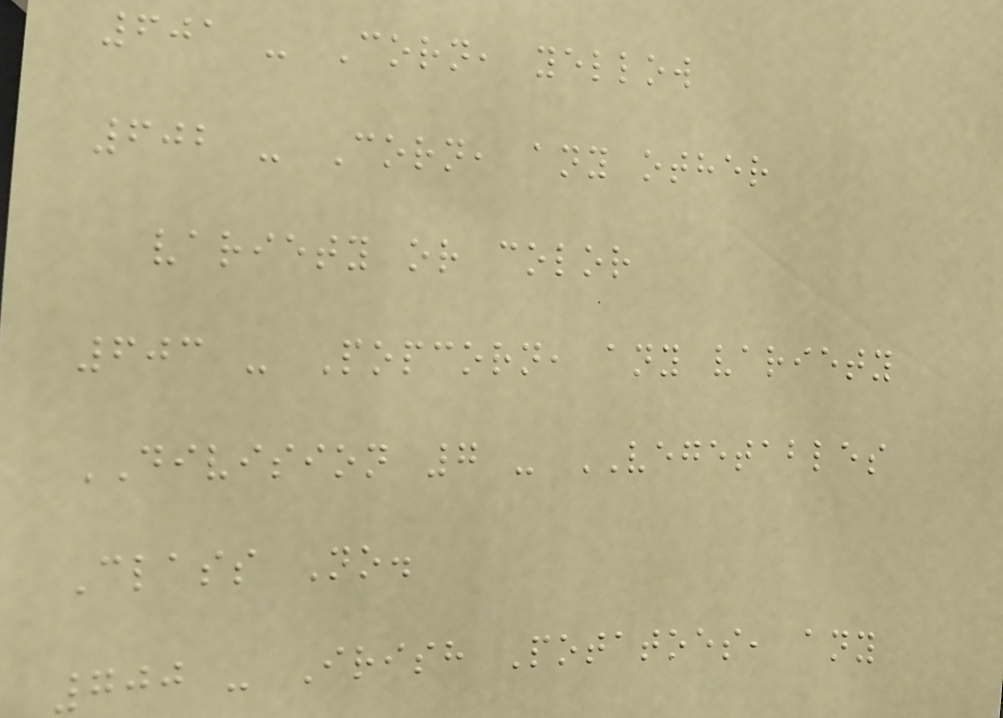601 - Corn, yellow
602 - Corn, any other
variety or color
603 - Popcorn, any variety
DIVISION 7 - VEGETABLES
Class No.
700 - Irish Potatoes, any
